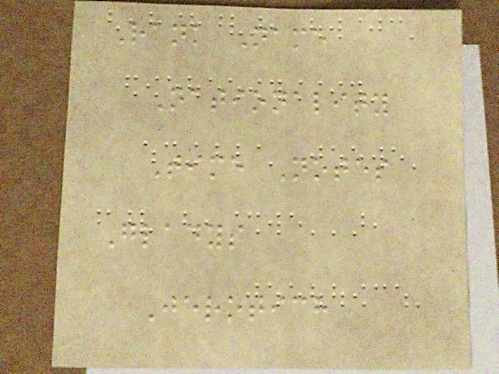Rank Name
Nationality
Time Notes
Gladys
Jerotich
